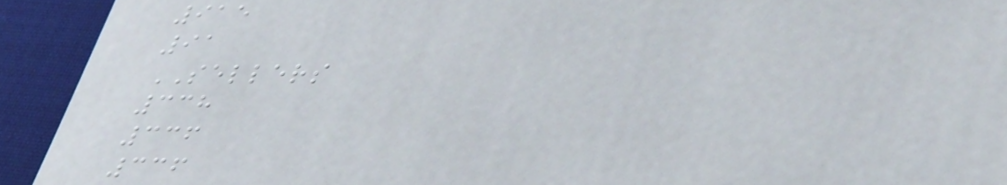915
91
SELLERS
338
336
336
